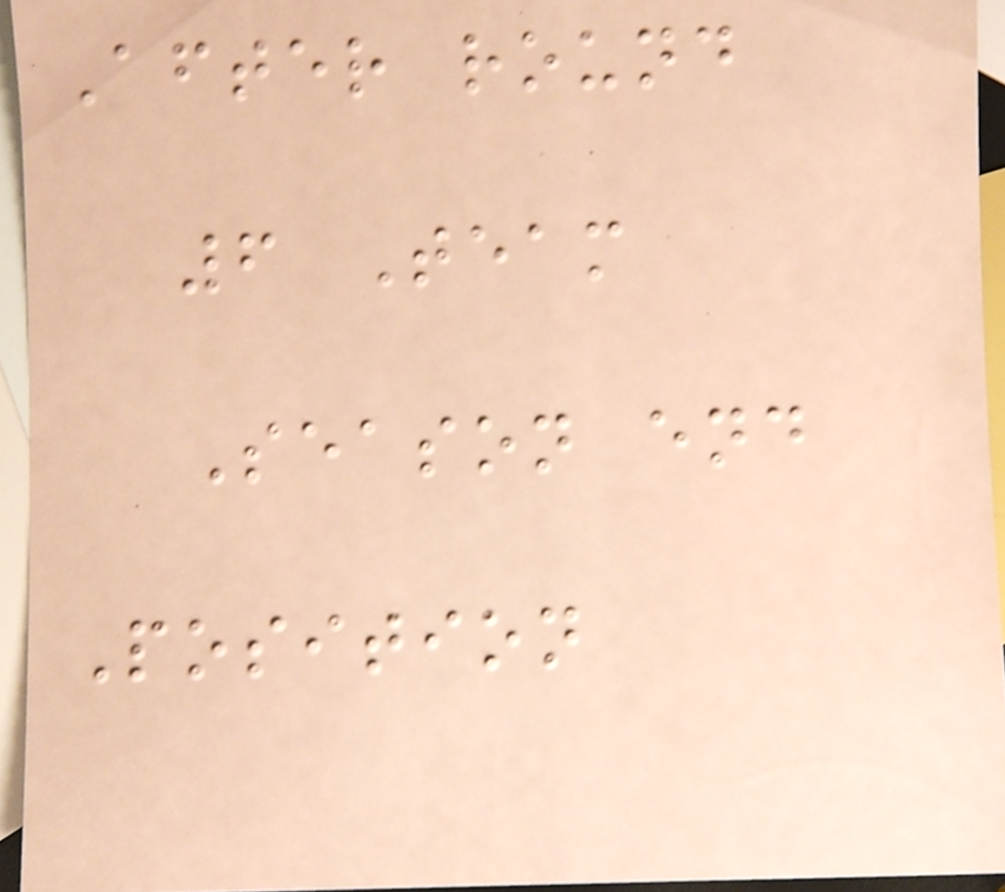After round
6 Team
Season end
Position
